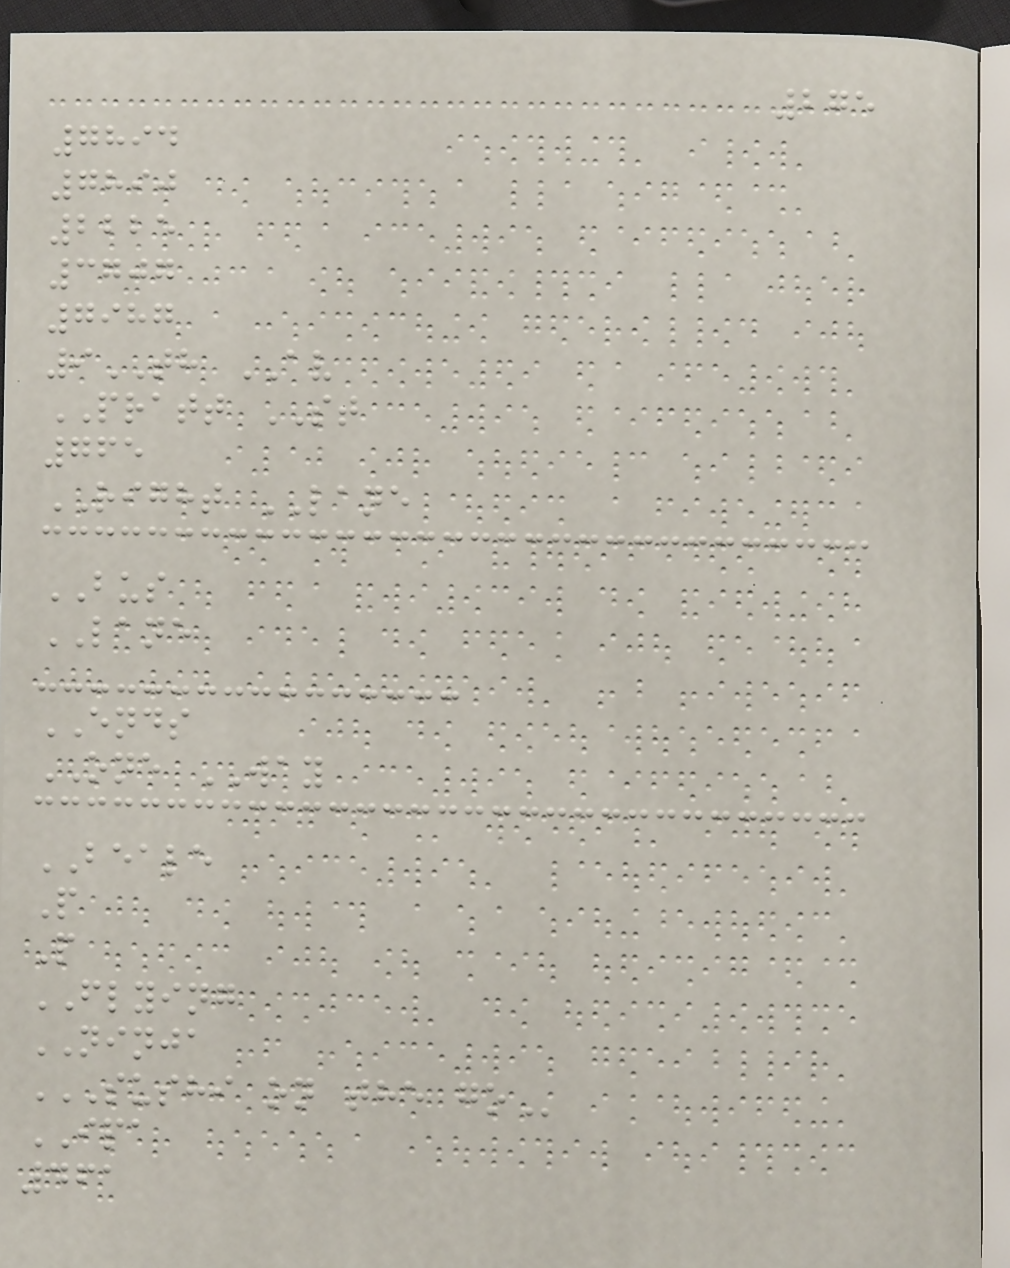275
7894
7890
2225
3707
7987
9TH AV
PRATT ST
765
RIGHT LANE
BUS
LANE
ENDS
ONE WAY
BEALE
P
P
FLYING
NINJA
SUSHI ON THE GO
IPA
461
